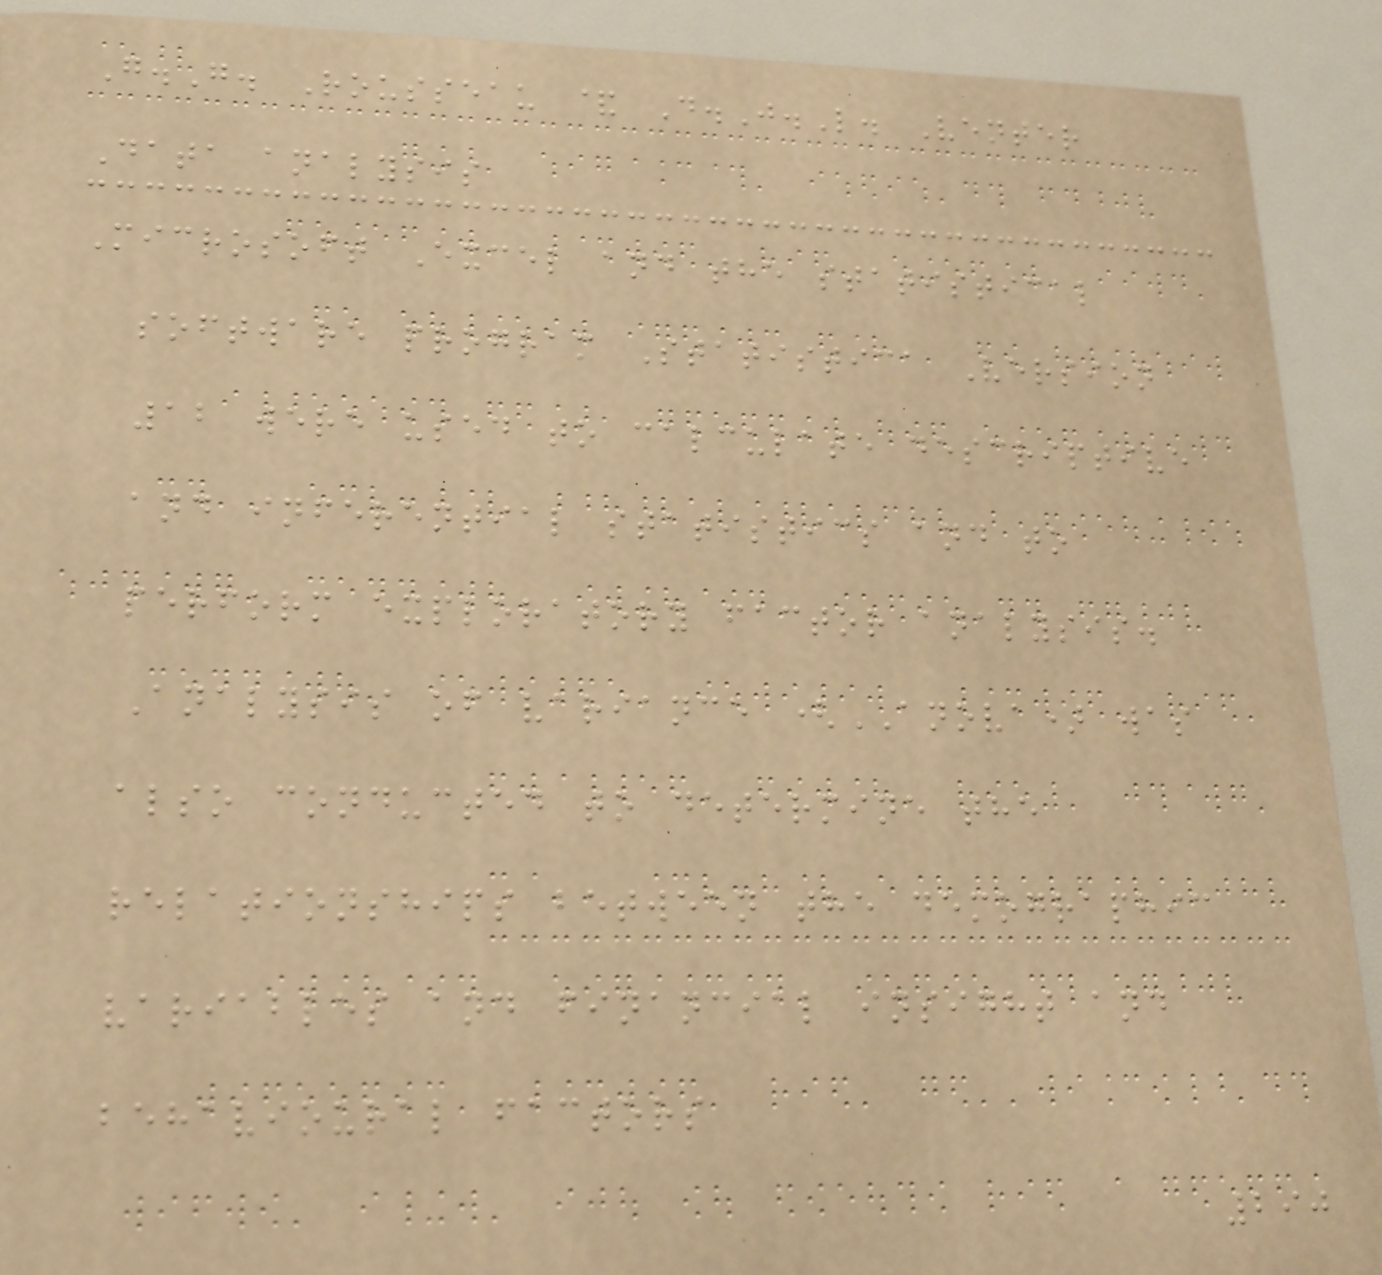G.G. Rousseau & D.J.L. Venter
Data analysis
Microsoft Excel and the statistical
software program Statistica Version
12 were used to calculate descriptive
and inferential statistics and to
perform exploratory factor analysis.
Analysis of variance (ANOVA) was
also conducted to determine the
relationships between the demographic
variables and financial insight and
behavioural factors
290
